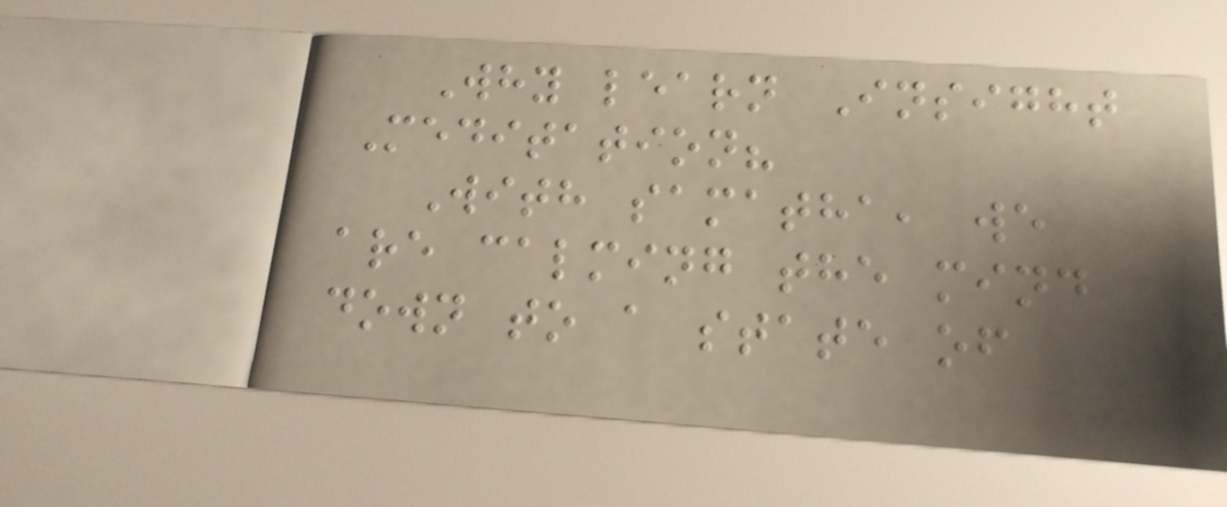Why learn Insight
Meditation?
With samatha, we
are calming the mind
down to a state of
